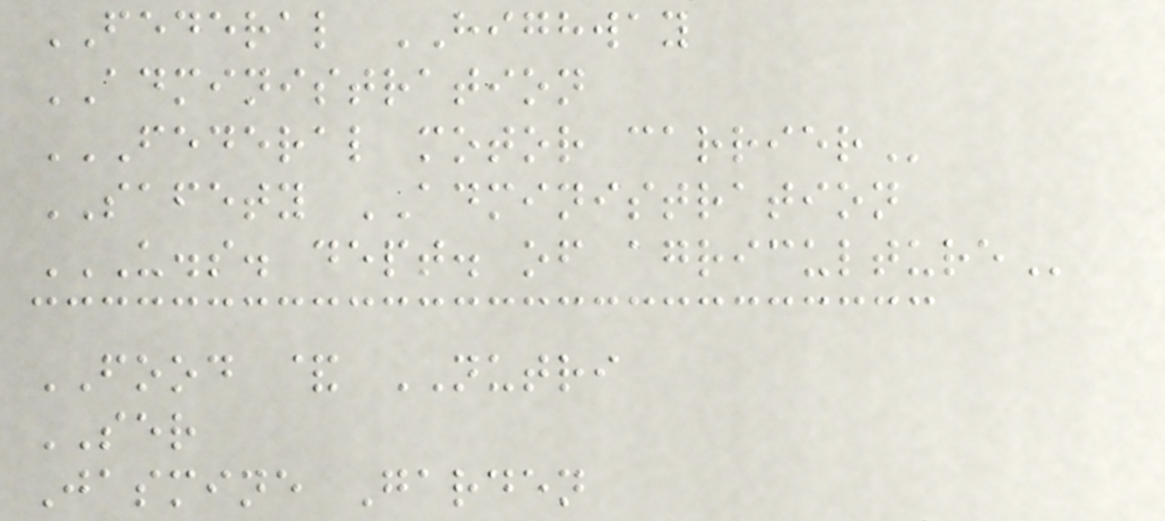FEDERAL HIGHWAY
ADMINISTRATION
FEDERAL MOTOR CARRIER
SAFETY ADMINISTRATION
U.S. DEPT. OF AGRICULTURE
FOOD & NUTRI
SER
Jasmine Garden
